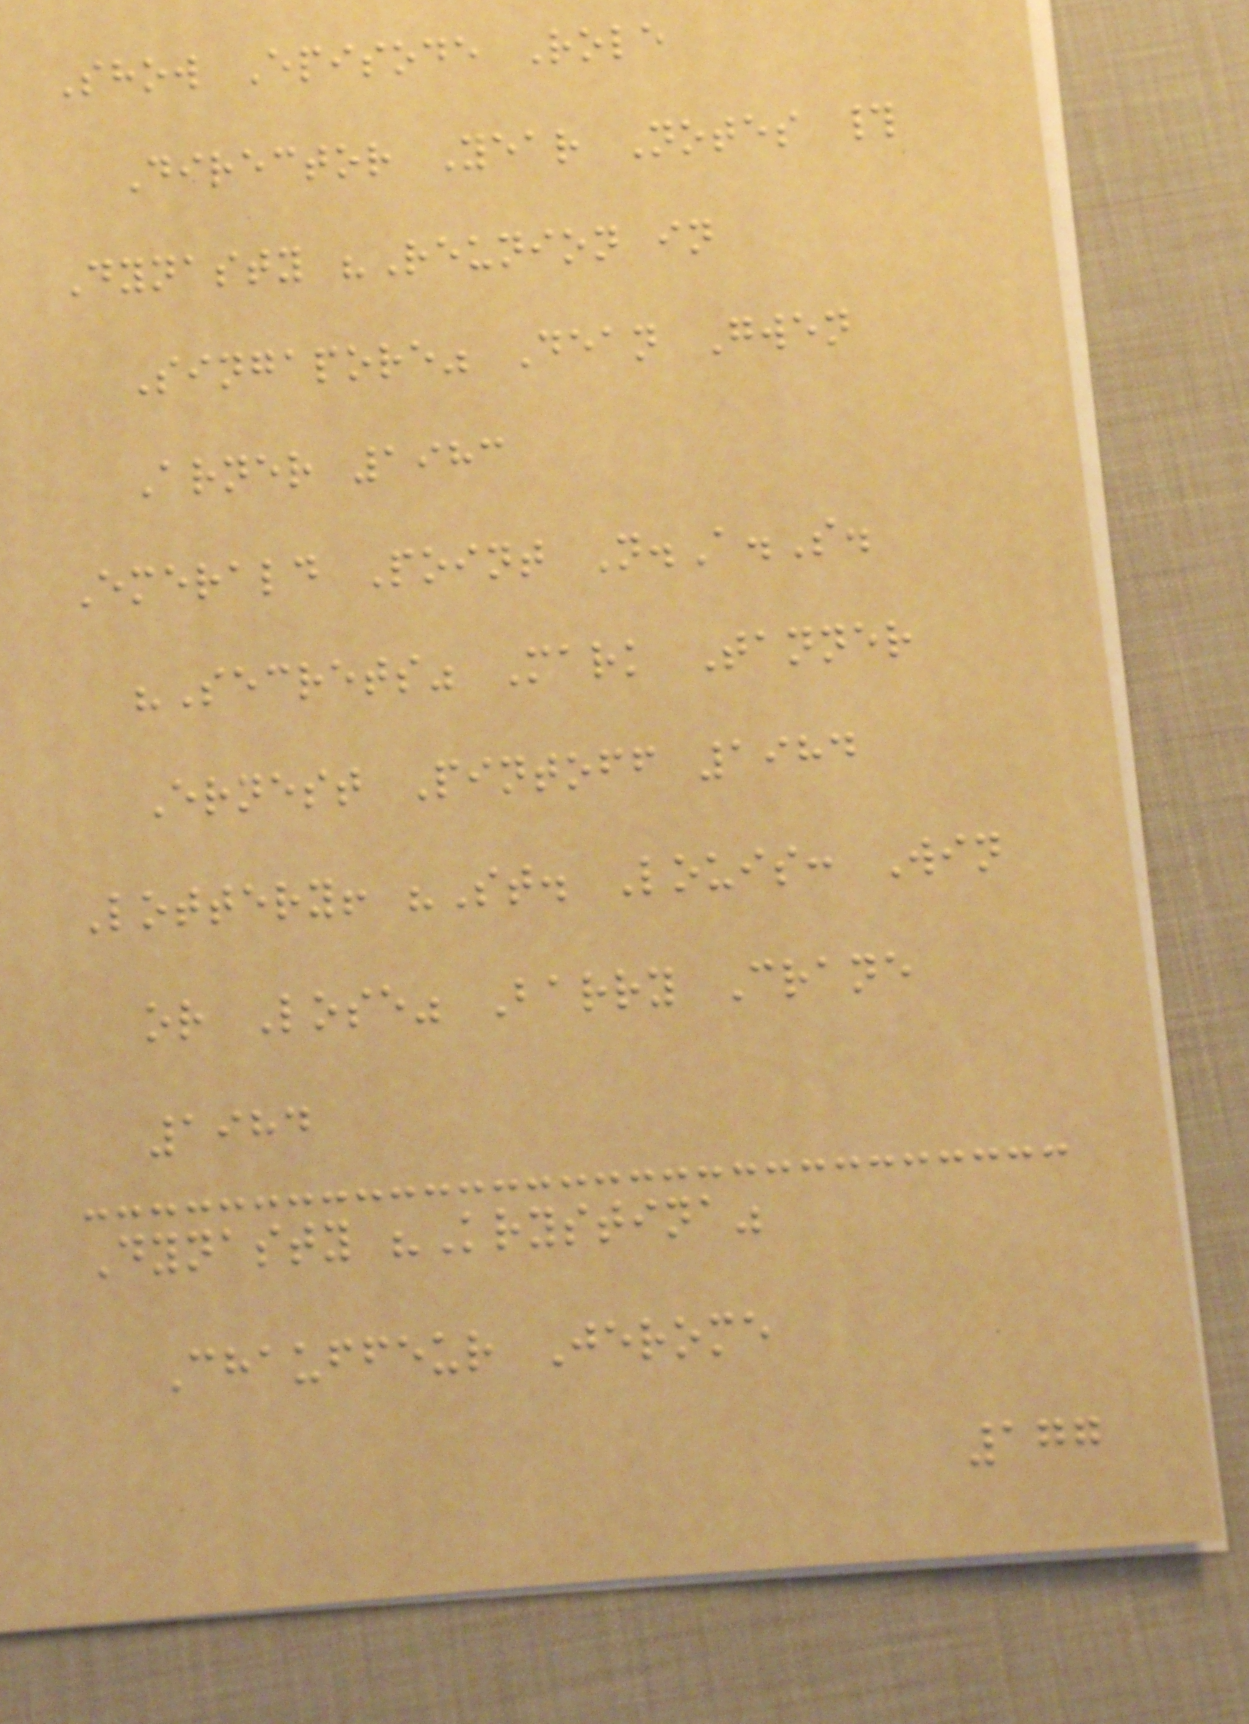Show Episode Role
Director Year Notes #
Dynasty "Reunion in
Singapore" Dean Gwen
Arner 1983
Emerald Point N.A.S.
"Secrets" Mark Tanner
Ernest Pintoff 1984
Lottery! "St. Louis: Win
or Lose" Barry Crane
1984
Dynasty "Krystina"
Chauffeur Jerome
177
